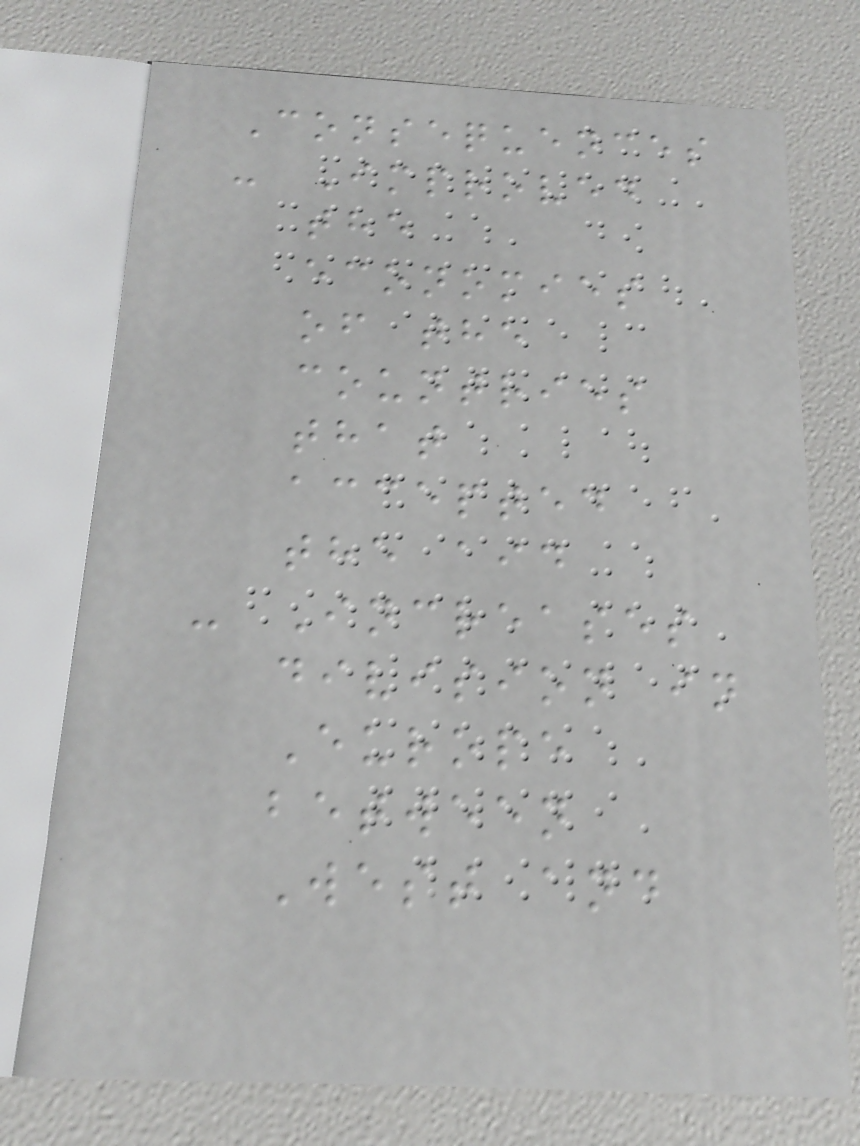Consequences
- Improved
the
economies
of the
countries
that
accepted
the aid
- Increases
division in
Europe
between
West and
